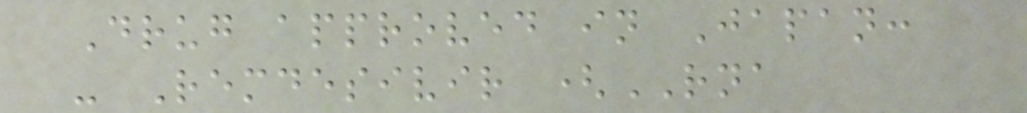Drug approved in Japan:
- Remdesivir (RNA
